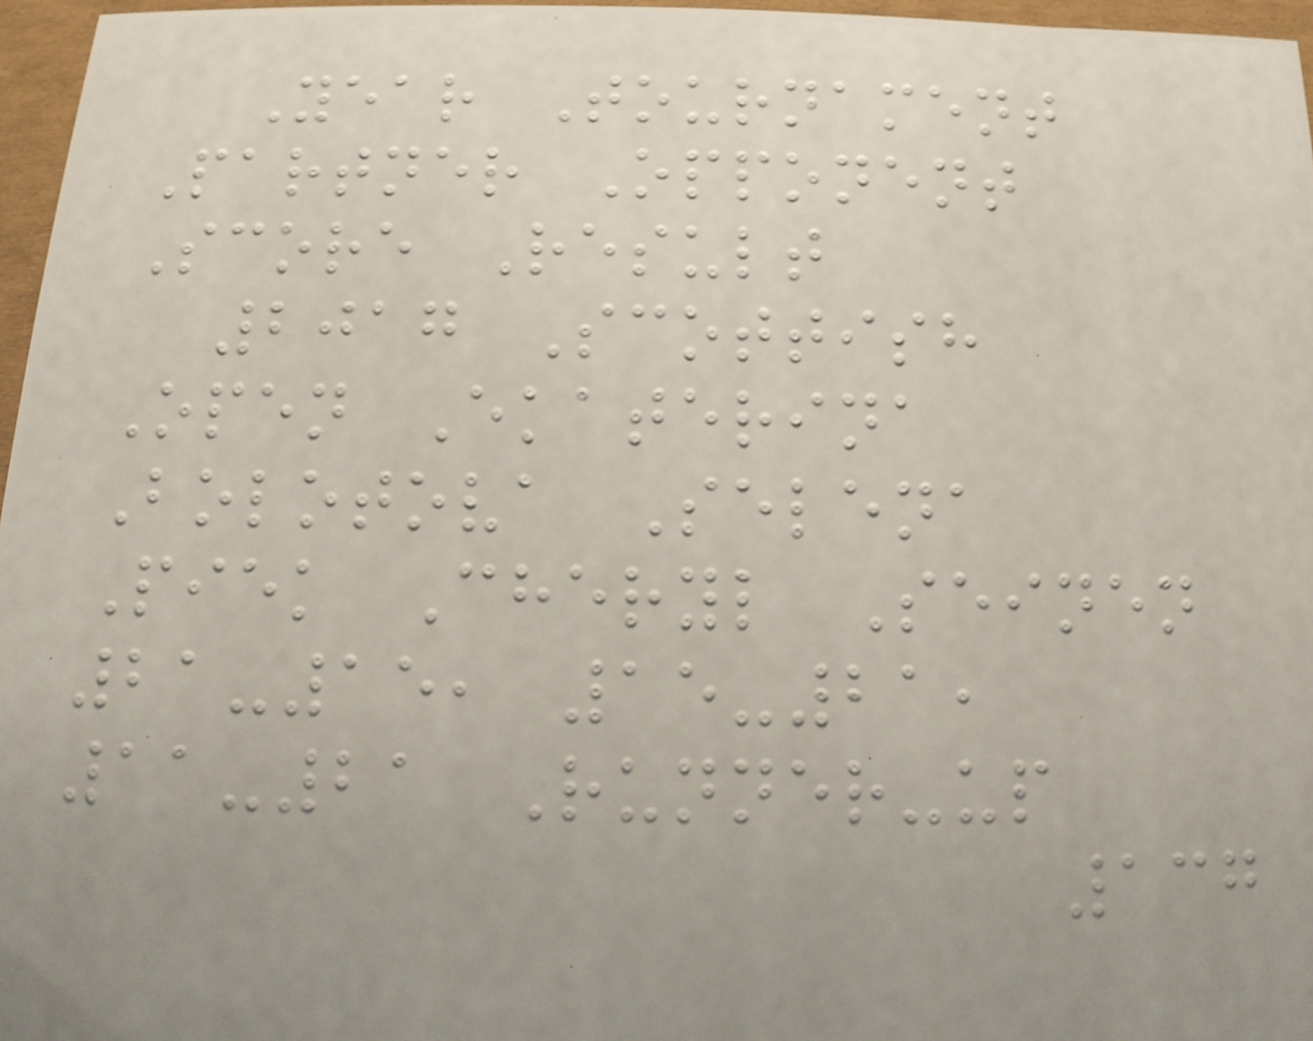Year Tournament
Partner Opponent
Score Result
2017 Scottish
Open Ekaterina
Bolotova Selena
Piek Cheryl Seinen
21-15, 15-21,
11-21 Runner-up
137
